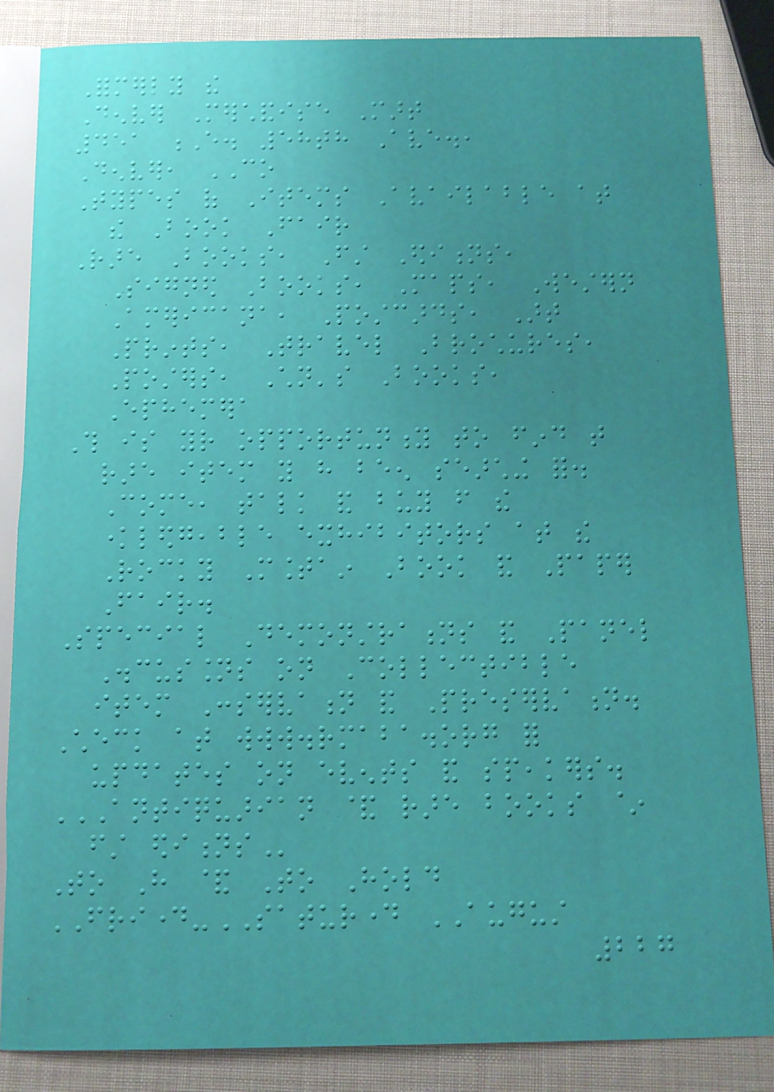Formerly the
Denver Merchandise Mart
451 E. 58th Ave.,
Denver, CO
Types of Items Available at
the Book Fair
Rare Books, First Editions,
Signed Books, Maps, Western
Americana, Postcards, Art
Prints, Travel Brochures,
Posters, Children's Books,
Ephemera
This is your opportunity to find that
rare item you have been searching for.
Come, talk and buy from the
knowledgeable exhibitors at the
Rocky Mountain Book and Paper
Fair.
Special Demonstrations and Panel
Discussions on Collectible
item Conservation and Preservation.
Check at www.rmaba.org for
updates on events and speakers.
ANTIQUARIAN & RARE BOOKS ~
FIRST EDITIONS
To Have & To Hold
FRIDAY-SATURDAY AUGUST
227
